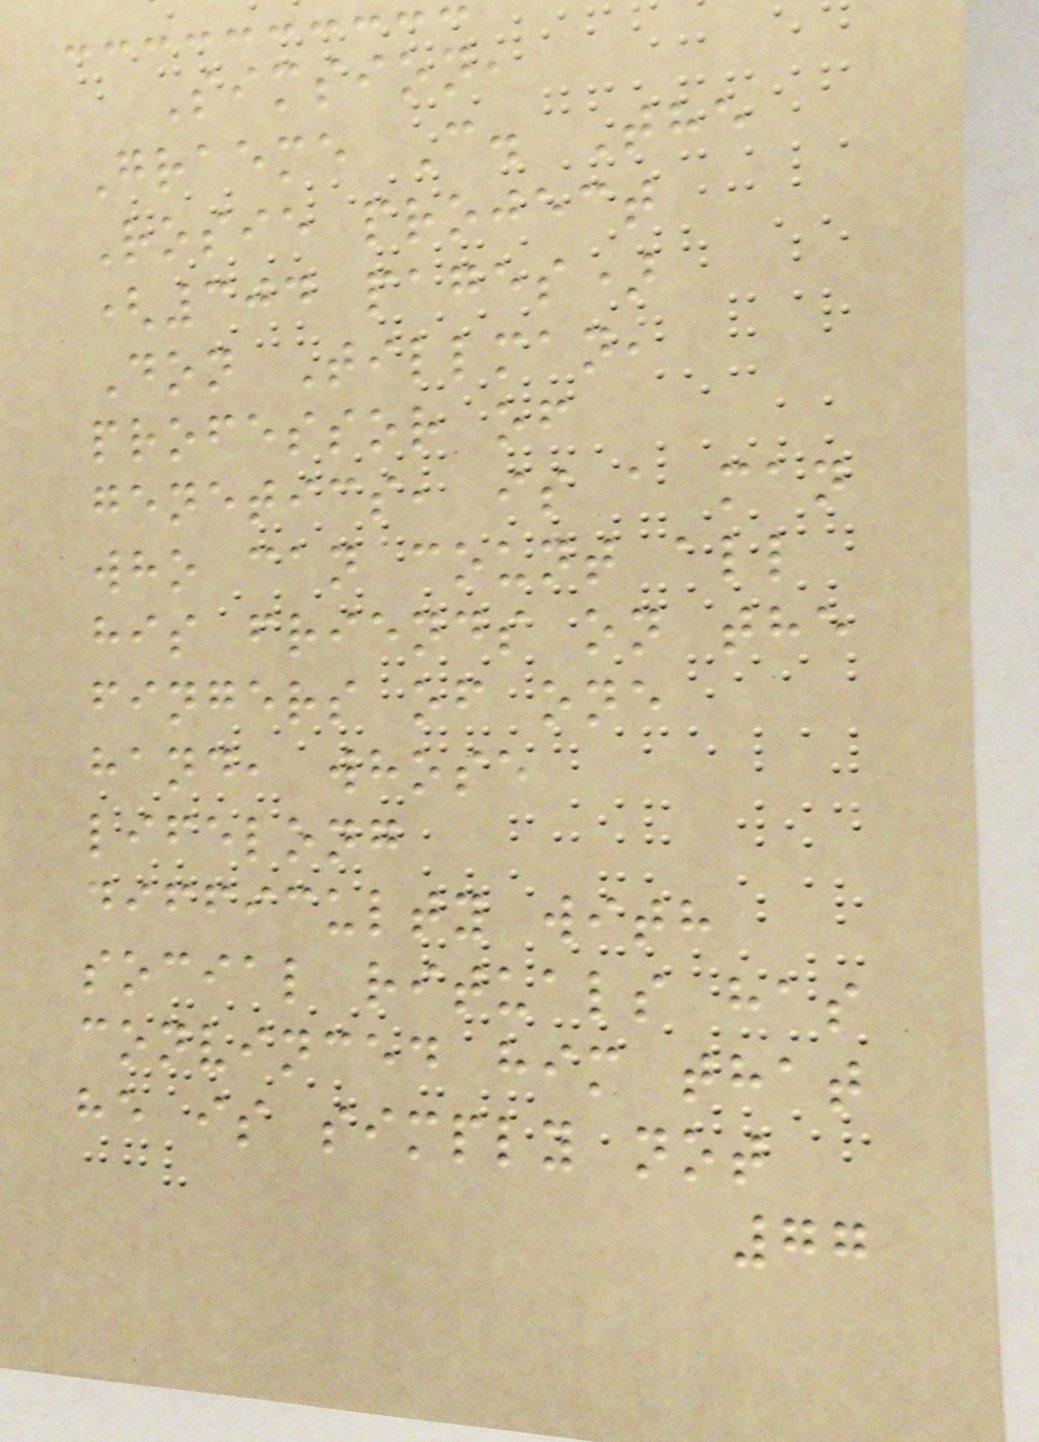Simsion,
Graeme C. The
Rosie project
(304 pages)
Don Tillman,
professor of
genetics, is a man
who can count all
his friends on the
fingers of one
hand, whose
lifelong
difficulty with
social rituals has
convinced him that
he is simply not
77
